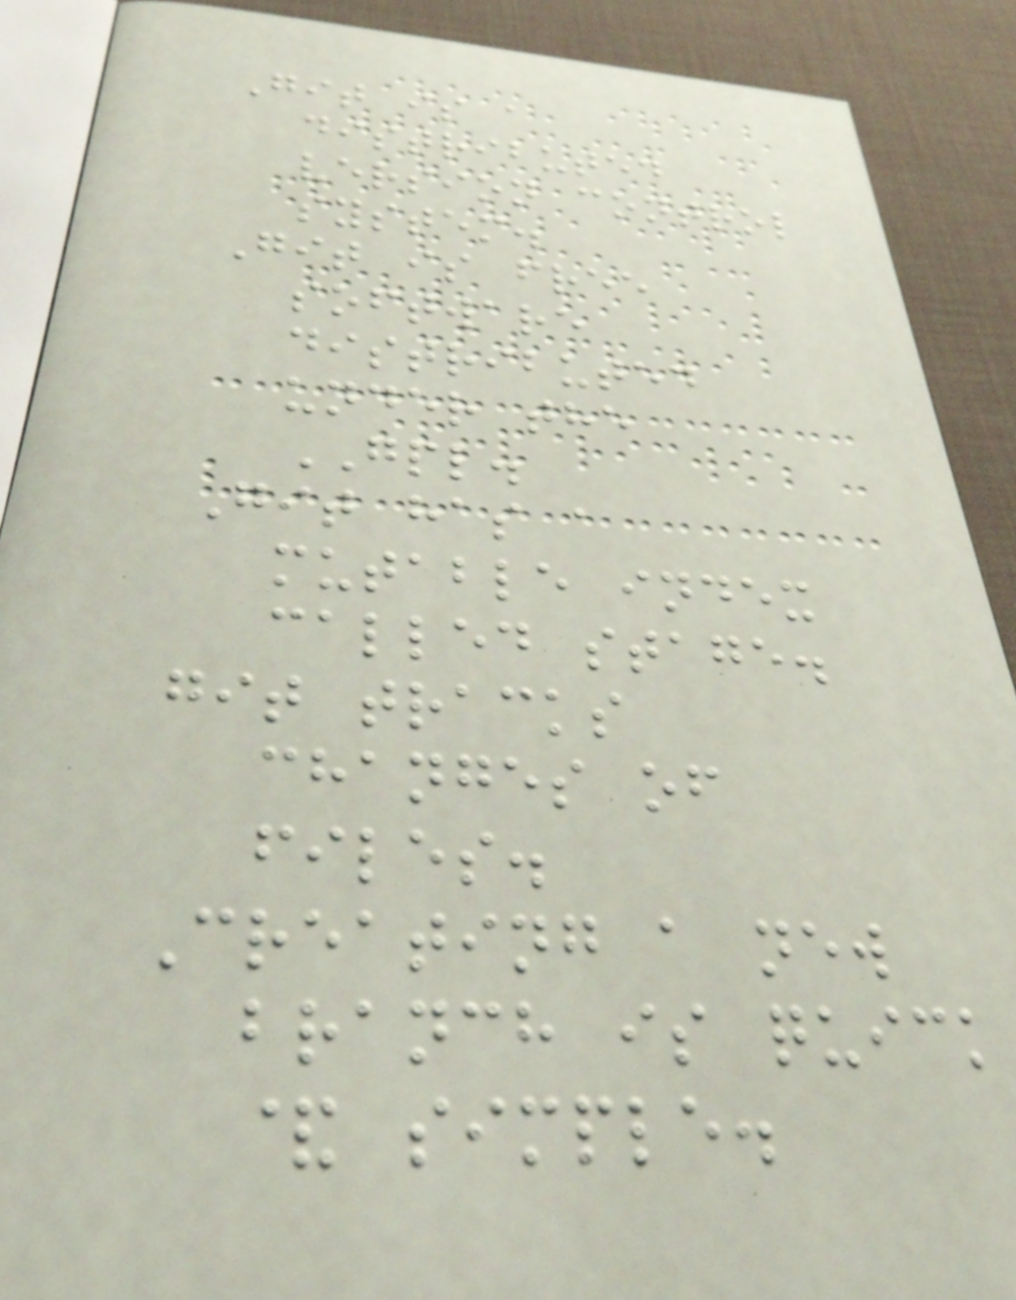Git is a
distributed
version control
system.
Git is free
software
distributed
under the
GPL.
Git has a
mutable index
called stage.
git tracks
changes of
files.
Creating a new
branch is quick
& simple.
